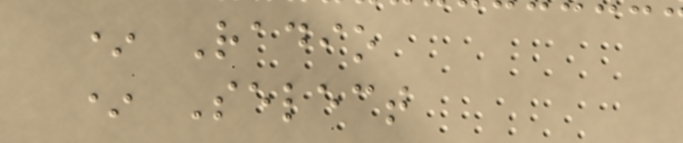* Radio
* Select
